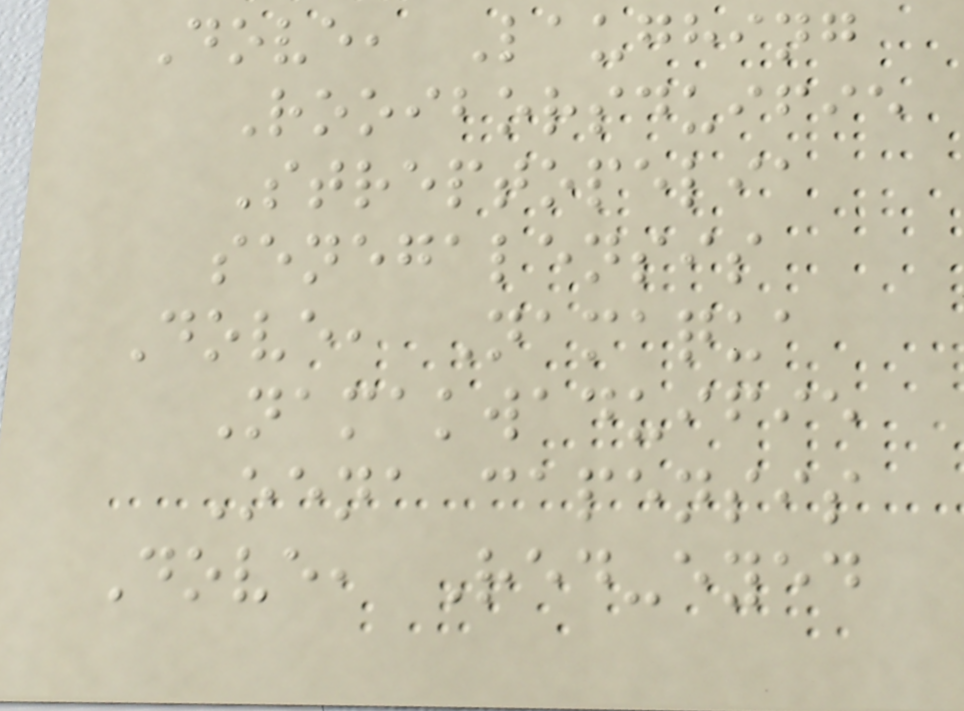Dove, Laughing
Rooiborsduifie
Streptopelia
senegalensis
Dove, Namaqua
Namakwaduifie
Oena capensis
Dove, Red-eyed
